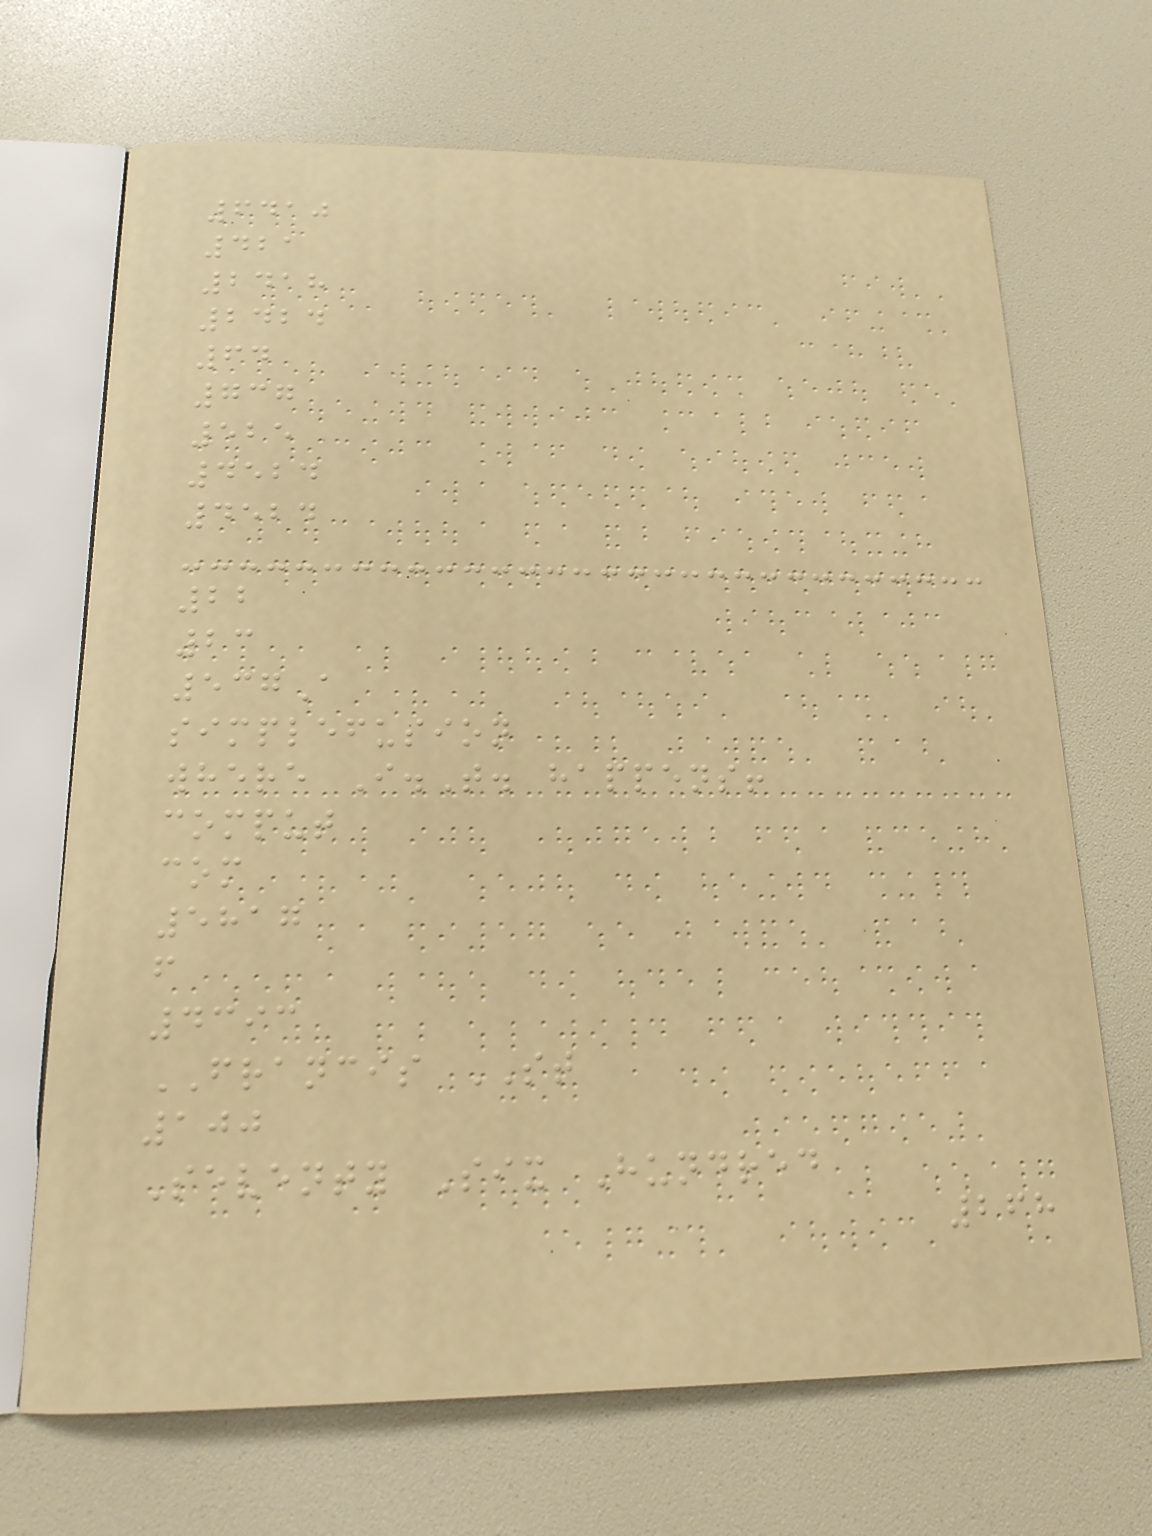6410
421
2418
2424
64
737
525
4524
4524
22
23
537A
simplefusion
where I.T. happens!
comput
com
5817
f
4393
FRANCIS ST
100
Seventy Six Hundred
268
